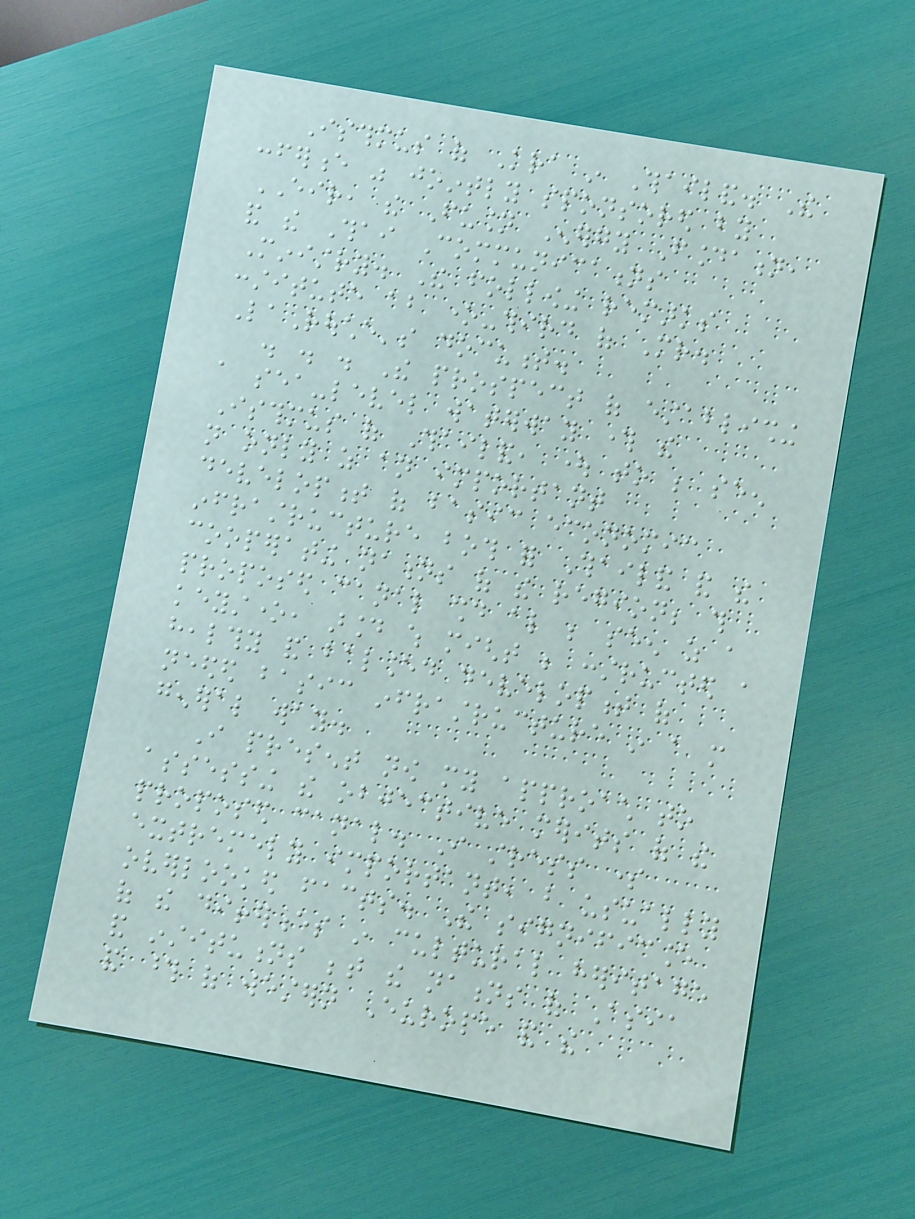Isthmus of Kra in Thailand. The
conference was jointly sponsored by
EIR, the Fusion Energy Foundation,
and the Thai Communications
Ministry. The following remarks
constitute about one-third of Mr.
LaRouche's document.
. . . The prospect of establishing
a sea-level waterway through the
Isthmus of Thailand, ought to be seen
not only as an important
development of basic economic
infrastructure both for Thailand and the
cooperating nations of the region; this
proposed canal should also be seen as a
keystone, around which might be constructed a
healthy and balanced development of
needed basic infrastructure in a more
general way.
I present now my approach to
assessing the objective merits of the
proposed canal. I stress some
extremely important, but usually
overlooked facts. The significance
of the differences in cultural heritage
and institutions between the nations of Asia
and those of western Europe and the
